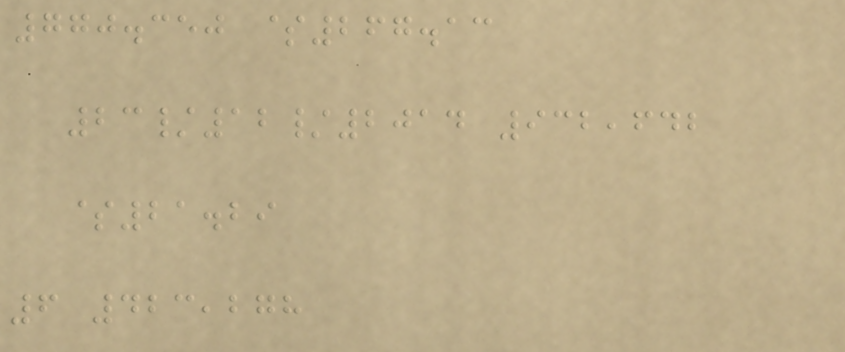770.350 $267.13
23/12/2014 932,642
$21.29
6 423,278
